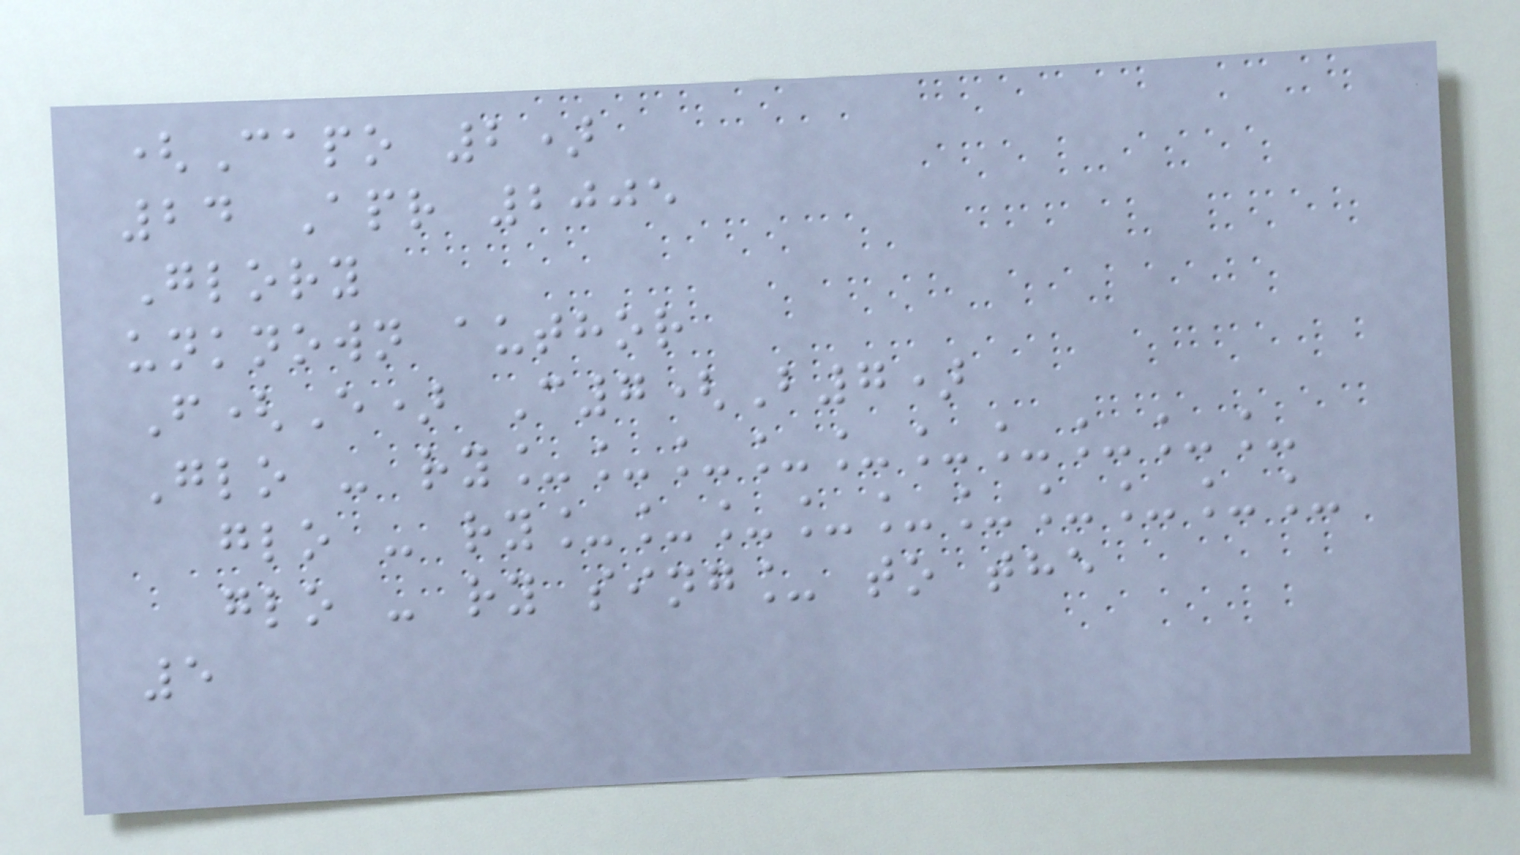(Capo 2)
24 Apr 2005
Glory
unknown author
F(E) C7(B7)
Glo - ry__________
glo - ry__________
glo - ry sing_ to the
5
